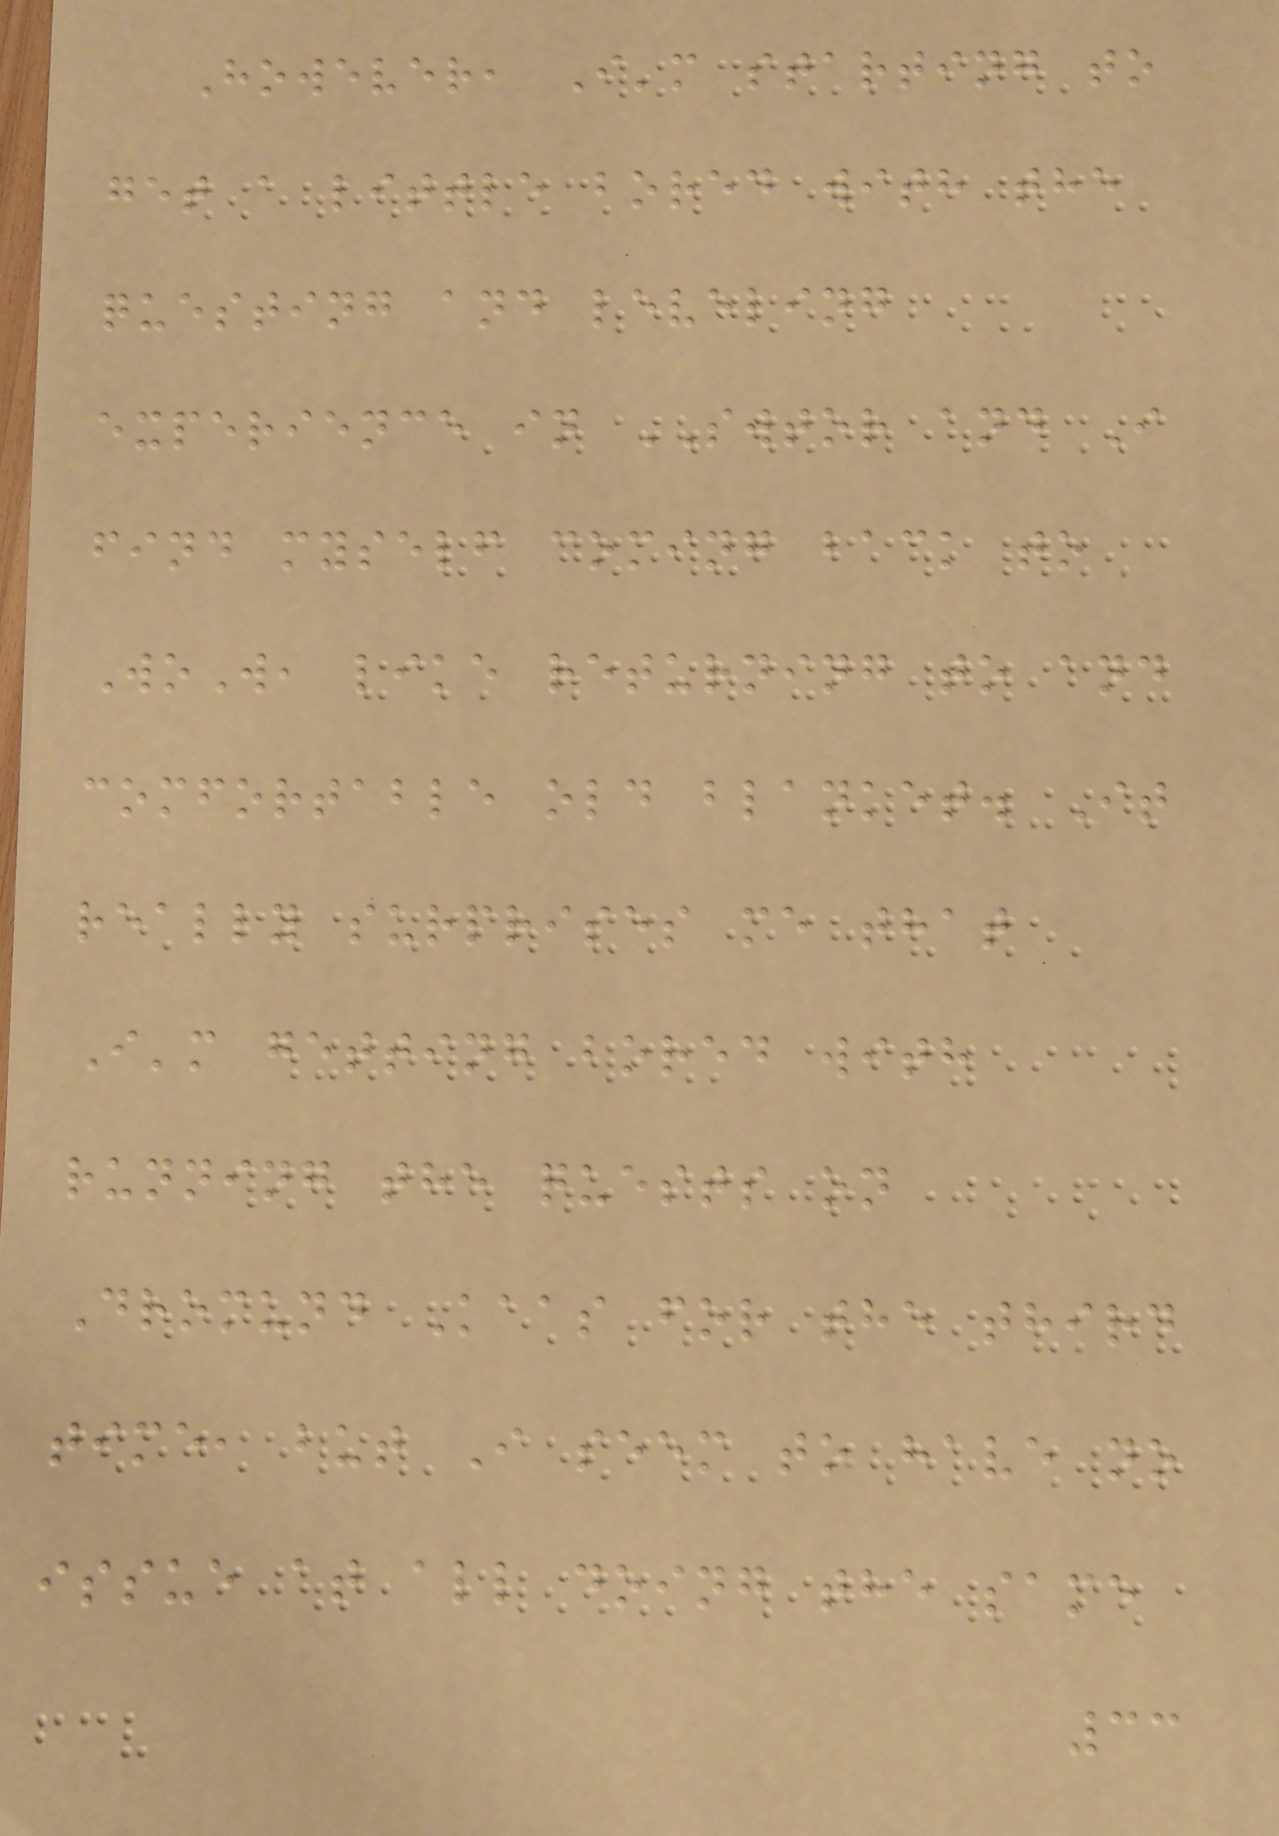However, I'm starting to
get a little bored with the
questing and leveling
experience in SWTOR and I
find myself coming back to
WoW, like returning to and
comfortable old blanket. It
really surprises me that
I'm getting bored with
running the quests on
Dromund Kaas for the third
time, but I seem to have no
issue at all doing the same
33
